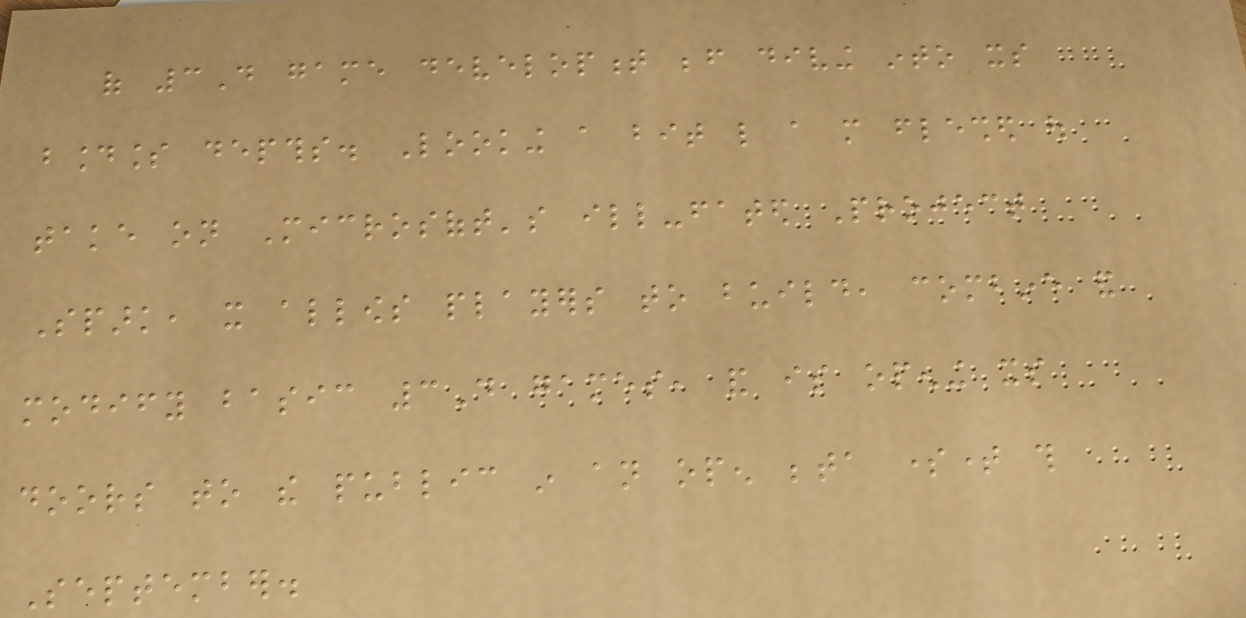of 3D game development before diving into its
boundless depths. Looking a bit like a more fleshed out
take on Microsoft's ill-fated Project
Spark, it allows players to build, combine and
modify basic 3D games, and is opening its
doors to the public in an open beta sometime this
September.
